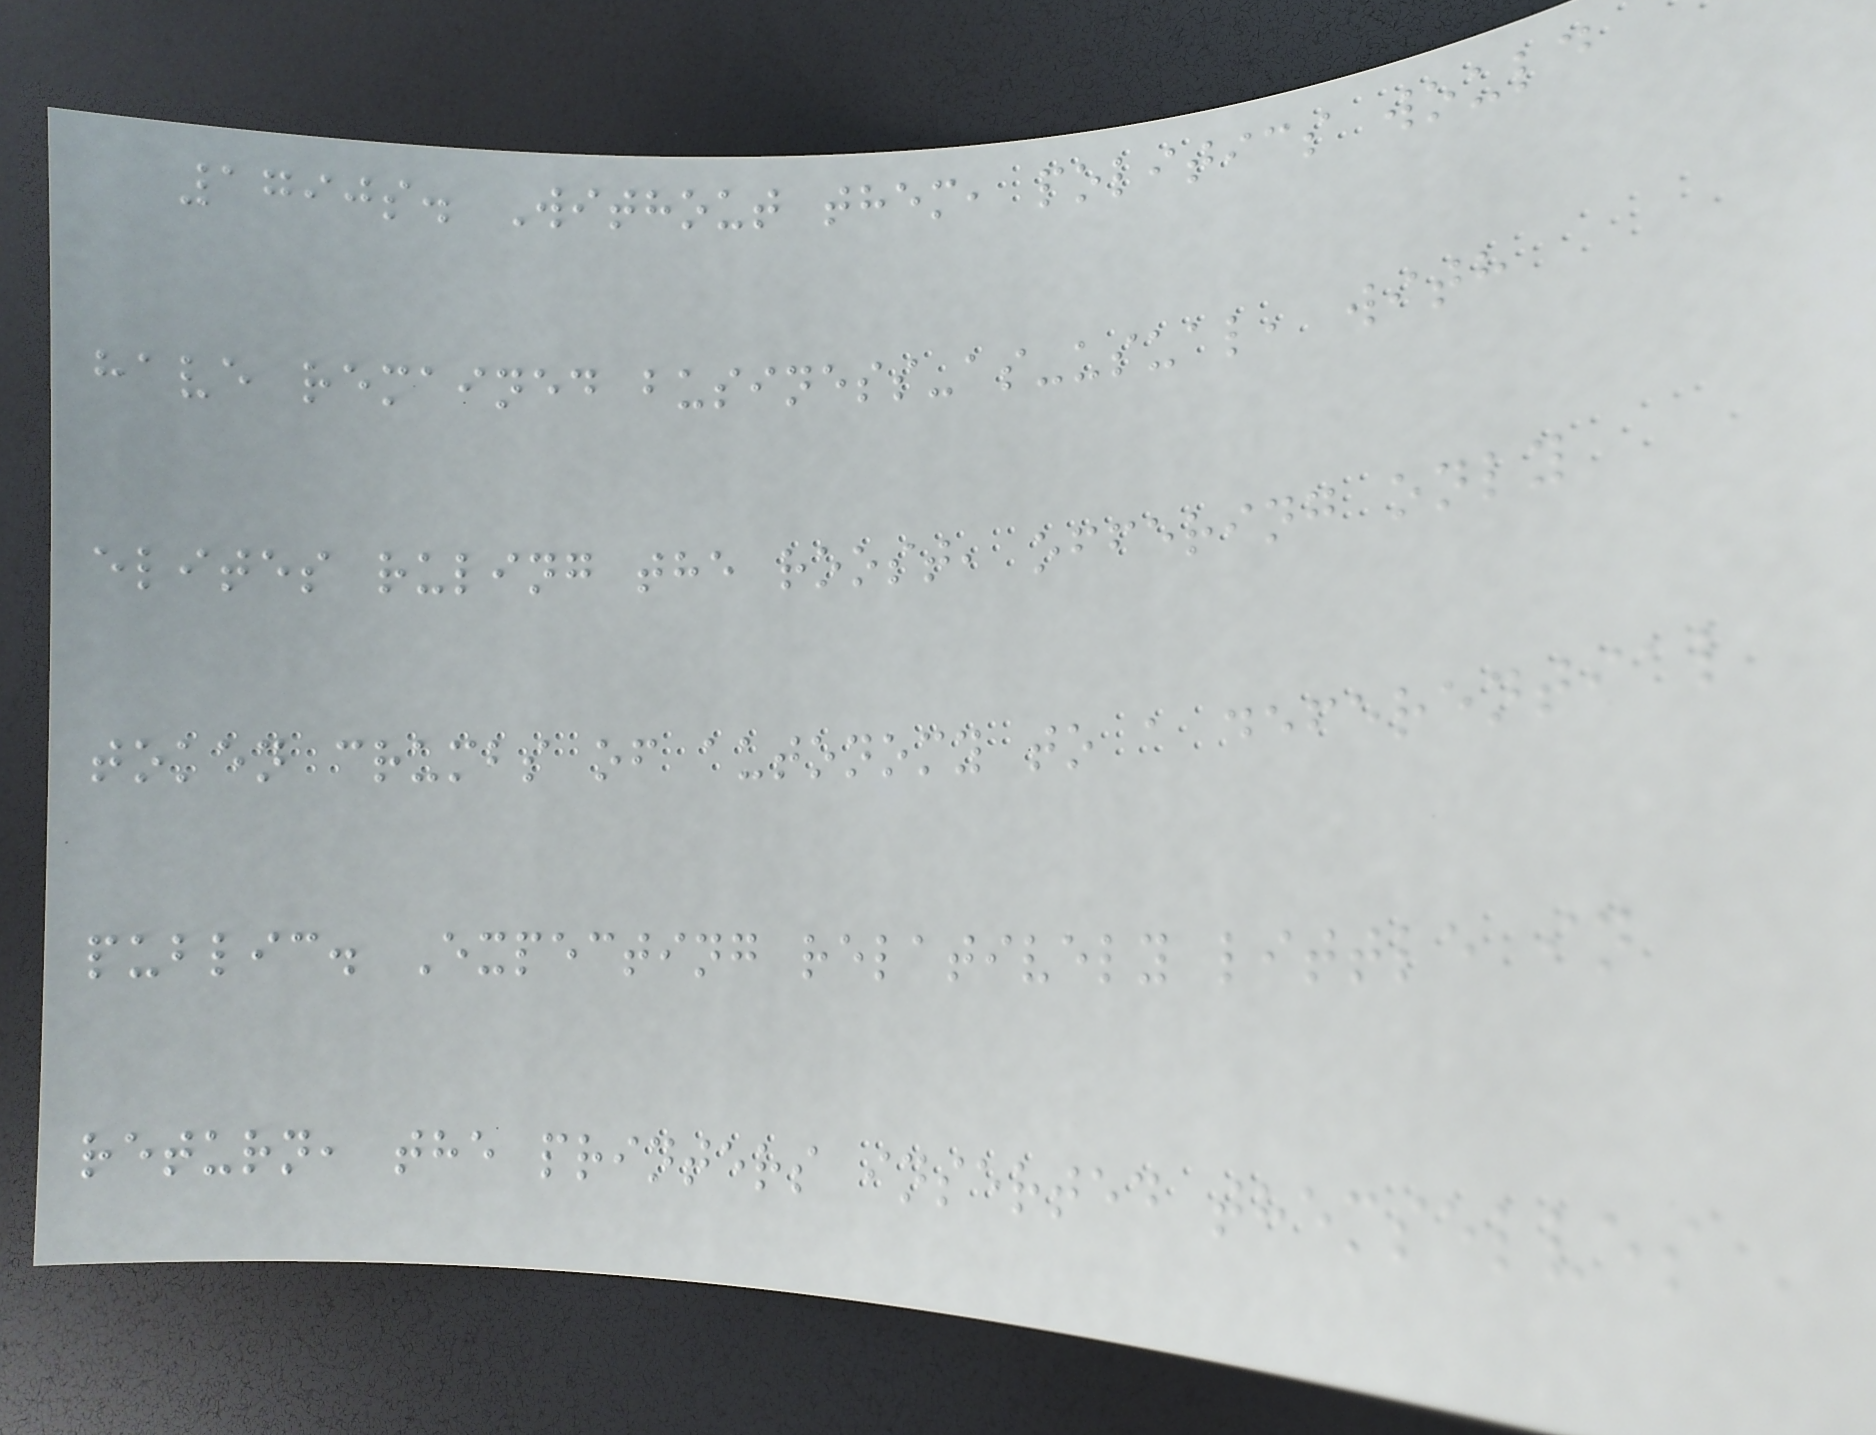1790s. Without them, politics would
have remained business-as-usual, with
elites ruling the roost, offering only
token crumbs of autonomy to a deferential
public. Expecting relatively little in
return, the printers inserted themselves
